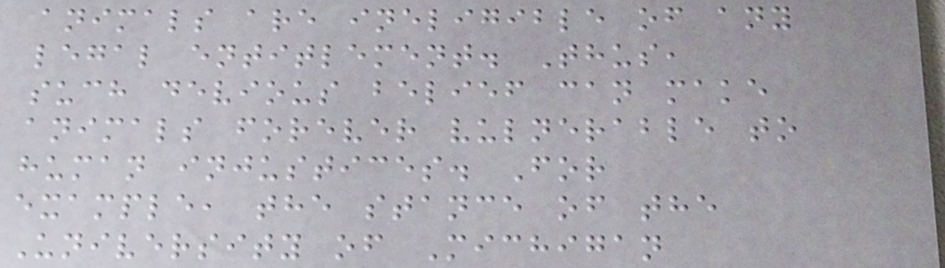animals are ineligible of any
legal entitlement. Thus,
such devious belief can make
animals forever vulnerable to
human injustices. For
example, the stance of the
University of Michigan
